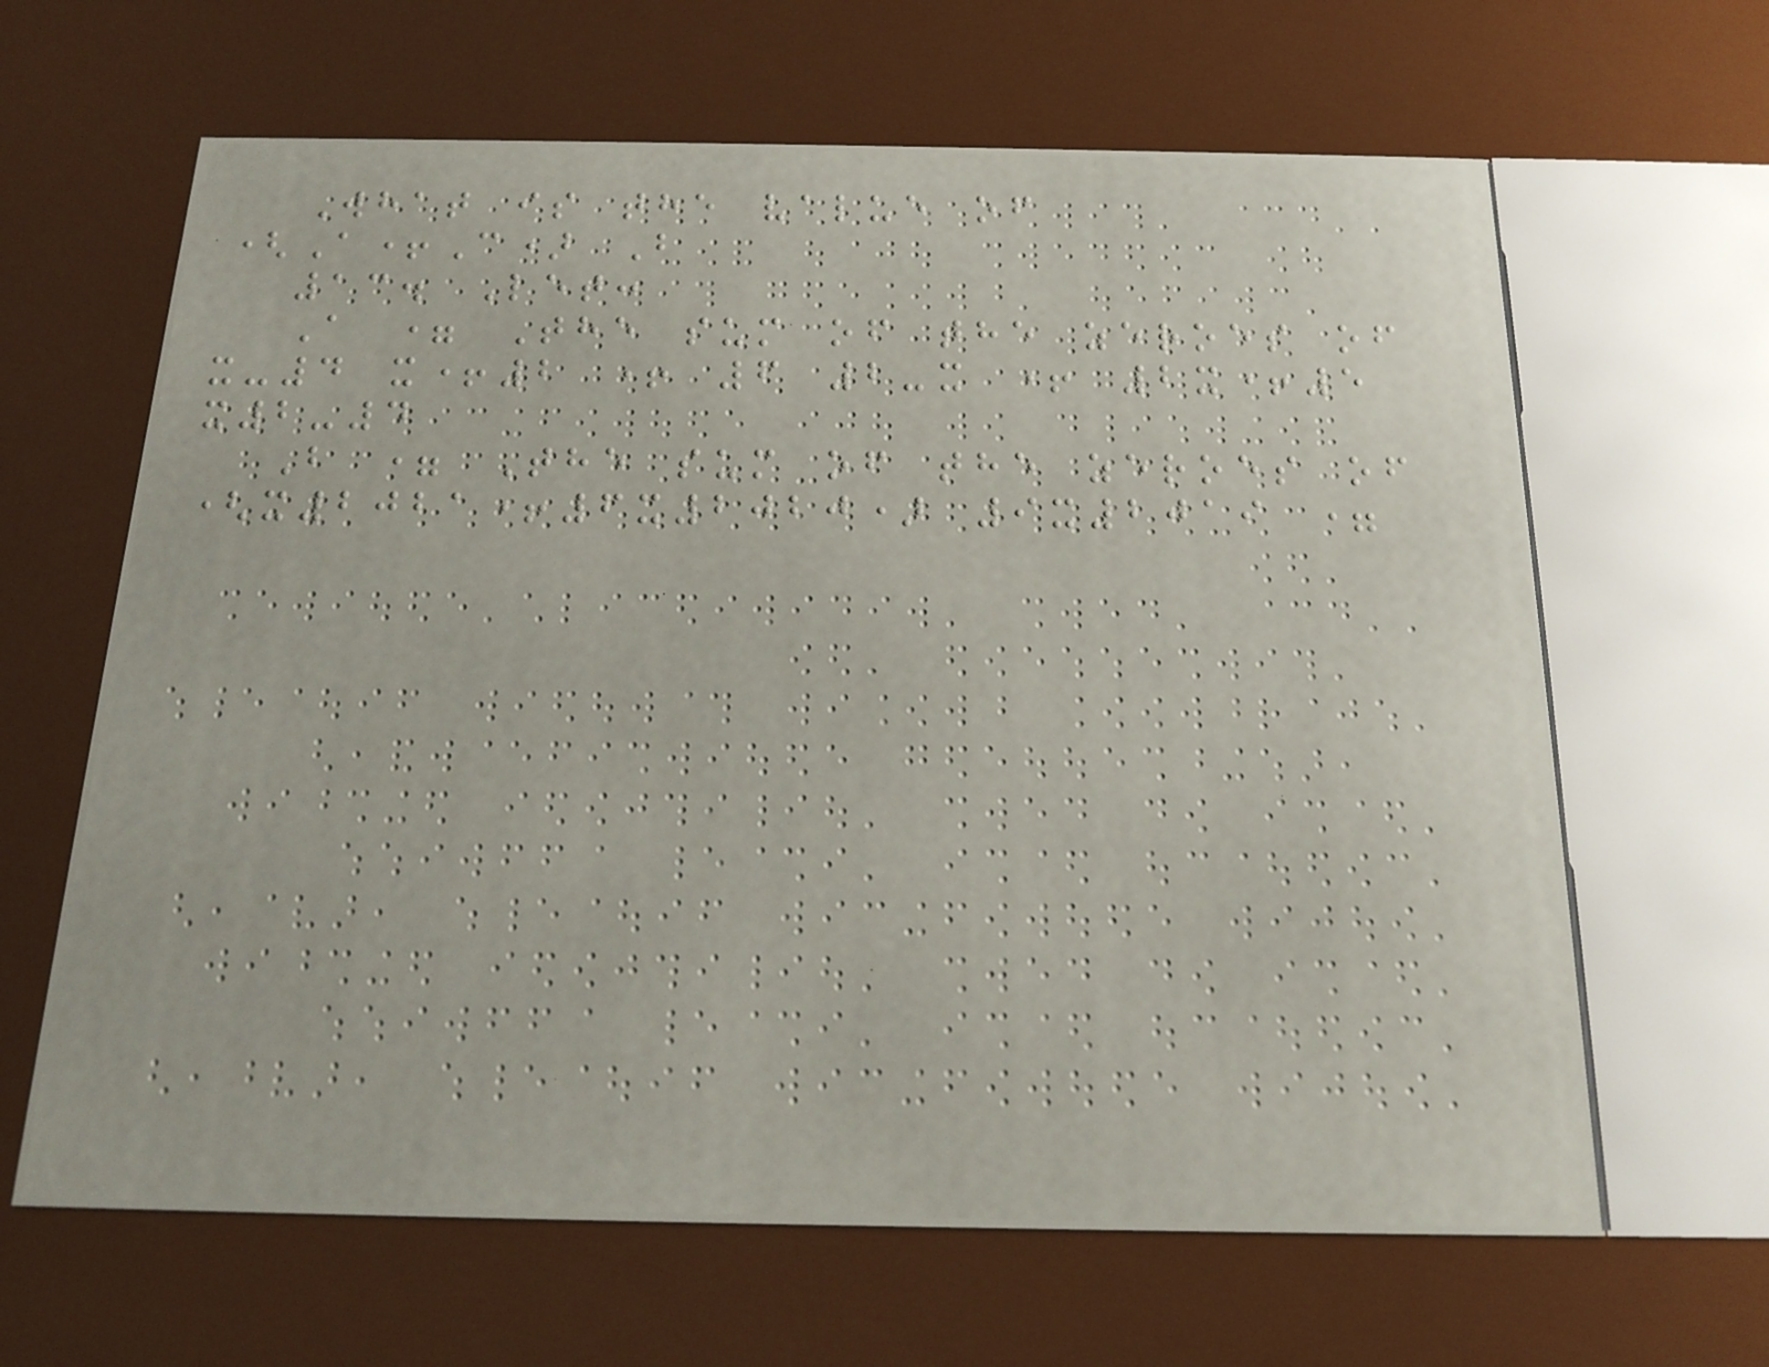What is the value of
(A+C) B
13. Let:
A = The sum of the zeroes of
x-4 x+2 + 6 2-x + 2x+5
x2-4
B = The sum of the zeroes of
(x2021+6x2020) 9x2019 =
